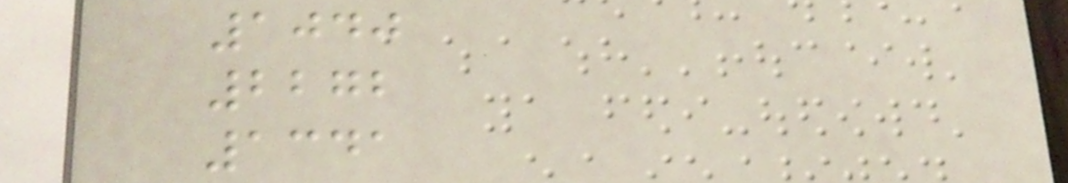1040
2272
1341
